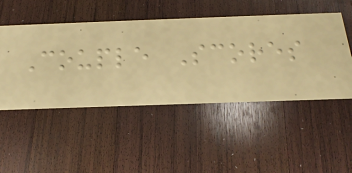Couple Scores
